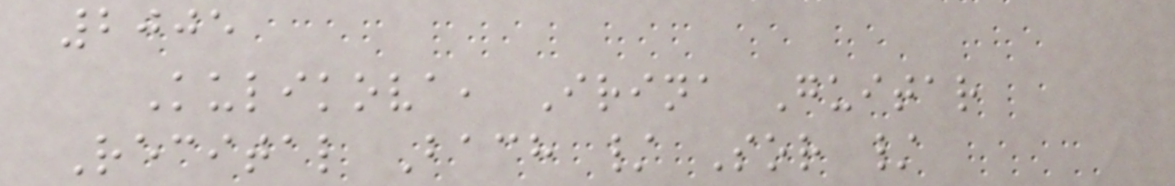2005
Kulikova, Irina Guitar
Recital Bach / Sor /
